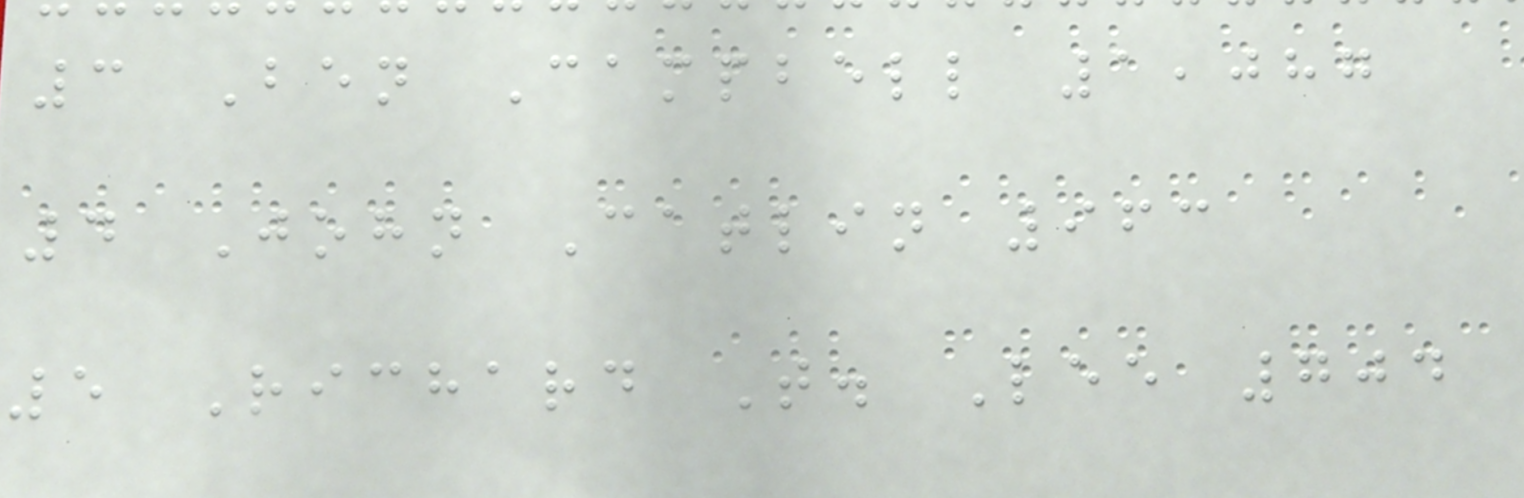3 Ben Campbell 1,087
4 John Catlin 963
5 Richard T. Lee 704
